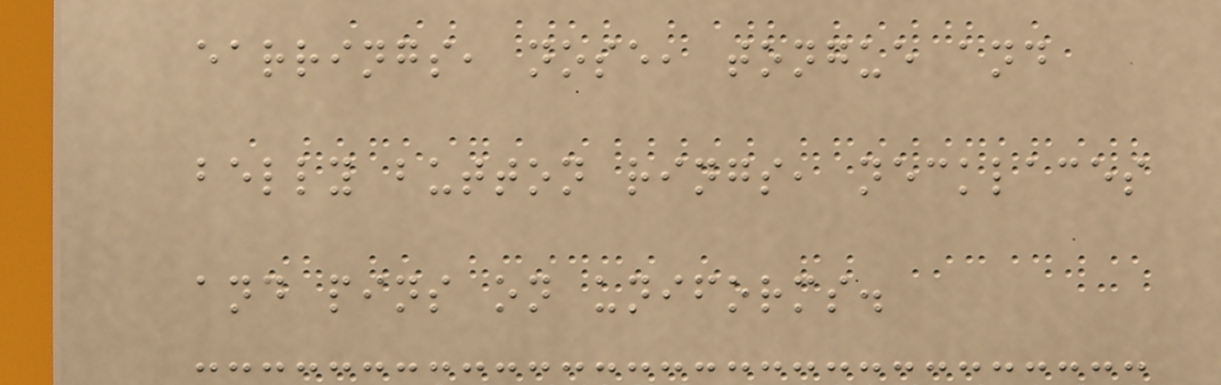earrings, nose, tongue and
belly button rings, necklaces
and pins on uniforms.
